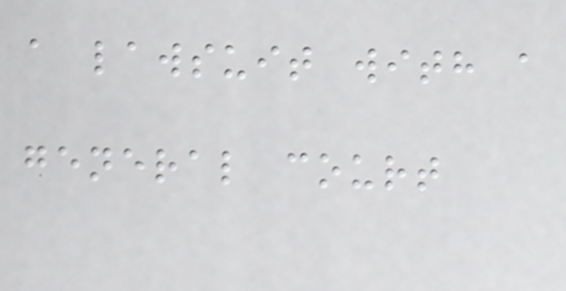a lawsuit with a
general court
